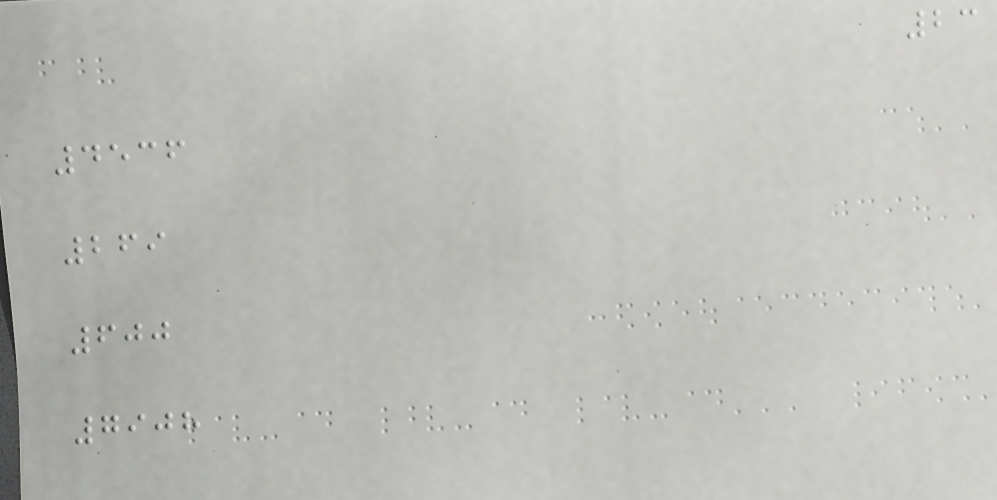23
4536
269
600
7908
